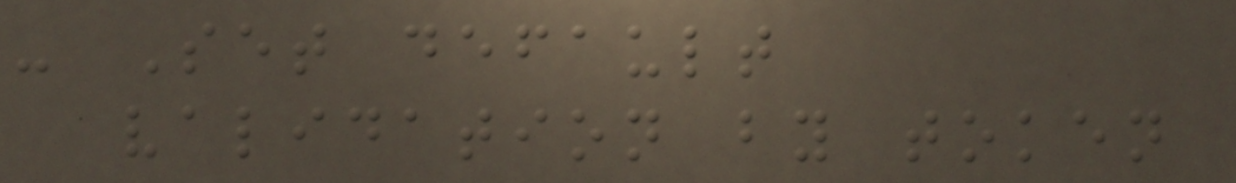- Set default
validation by token
